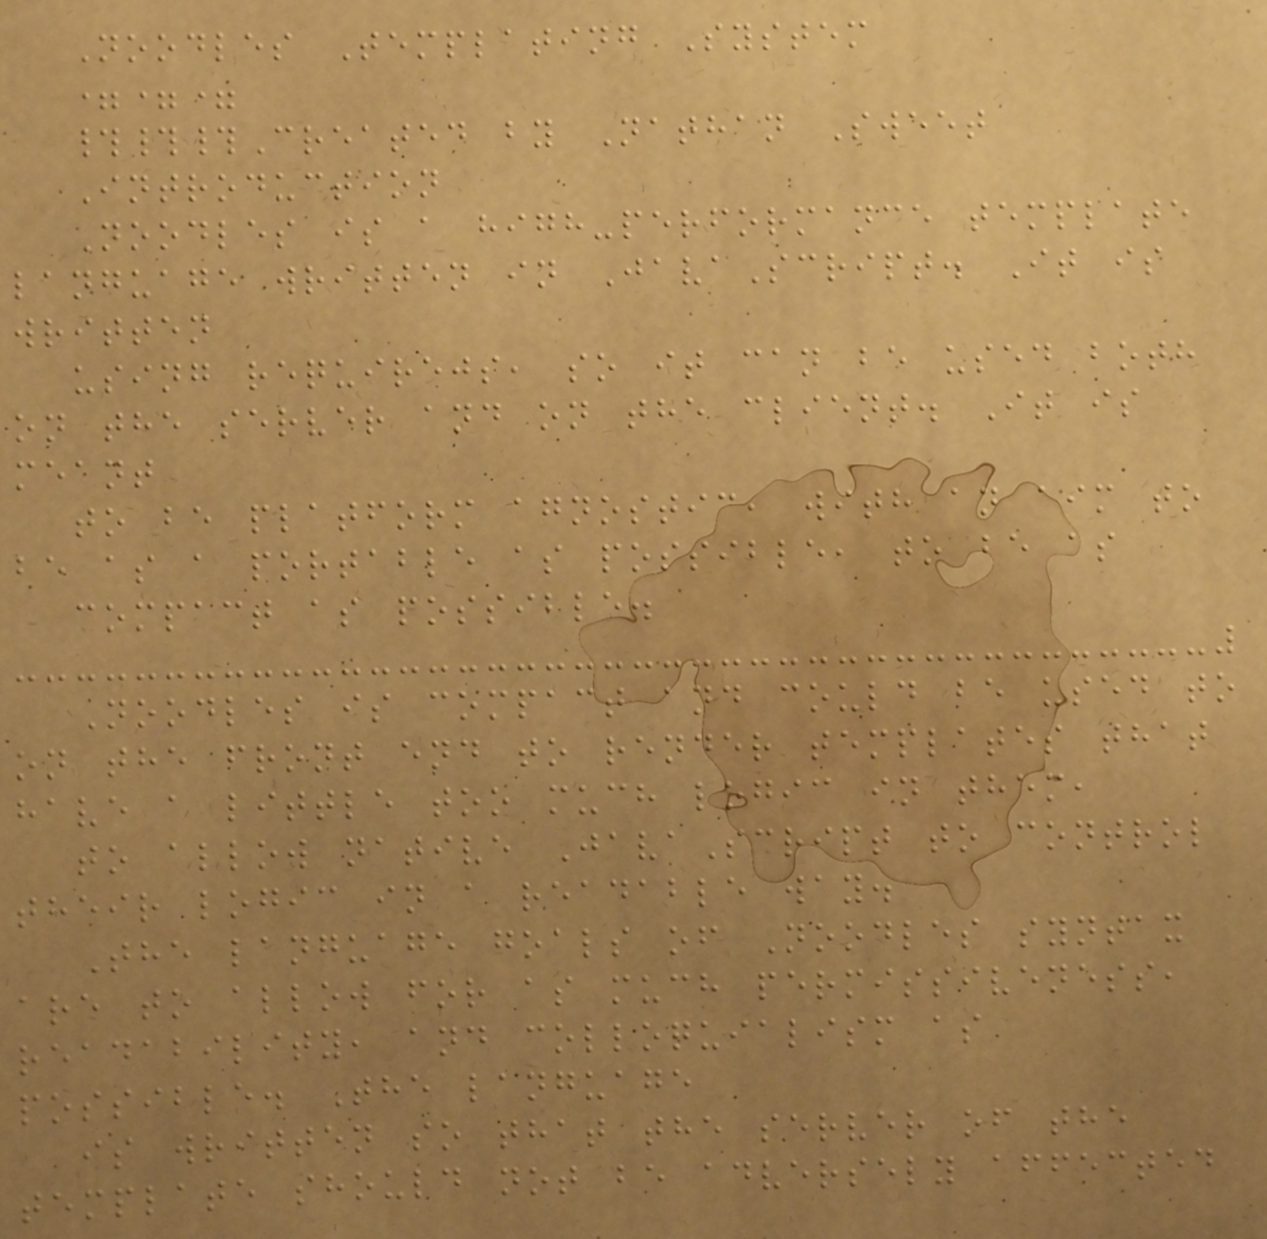Noodles Templating System
===
###Created by Nathan Sweet
Introduction
Noodles is a high-performance template
language written in JavaScript. It is
written
using requirejs, so it can be used both
on the server and on the client. It is
meant
to be platform agnostic, with an aim to
be as a portable as possible, to be as
compact as possible.
Noodles is compact and could be used to
on the front end to render templates that
have a little too much logic in them,
to allow native JavaScript to control
their logic in a readable way.
The language goals of Noodles syntax
are to allow for as much permissiveness,
readability, and colloquialism as
possible. The language
is written so that the server of the
template should not be adversely affected
